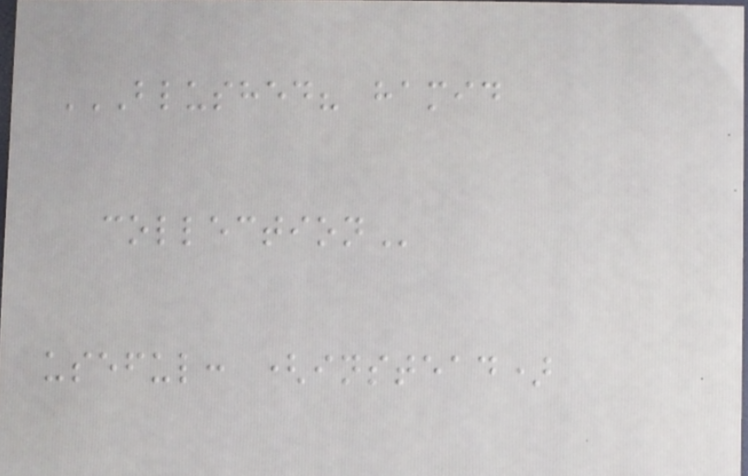BLUSHED? HAMID
COLLECTION
useful: (instead)
